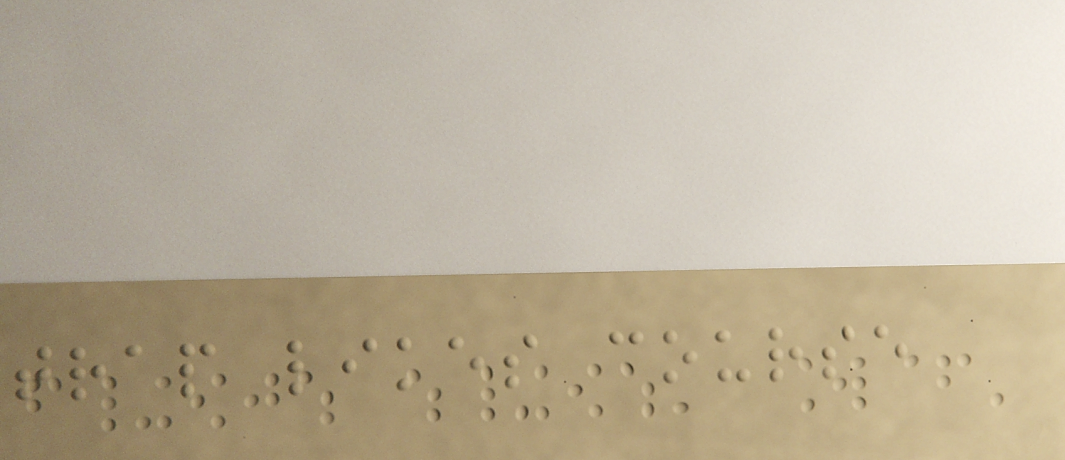trap likes course
